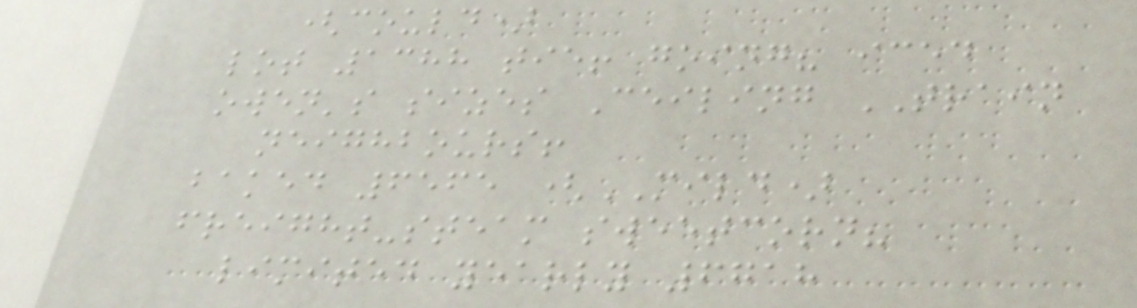(could)
lot 1388 tie! going? iced
owen's sizes Ceiling TRAIN
neighbours!
baked 6565 (MILD)
freight-steam sweetcorn?
limited yearly 6718
